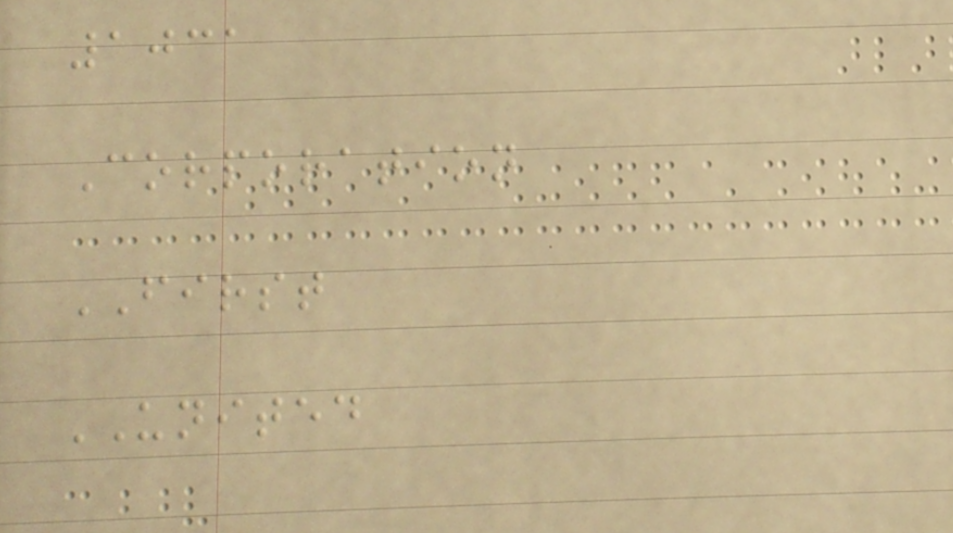1031
Corporation
FIRST
UNITED
